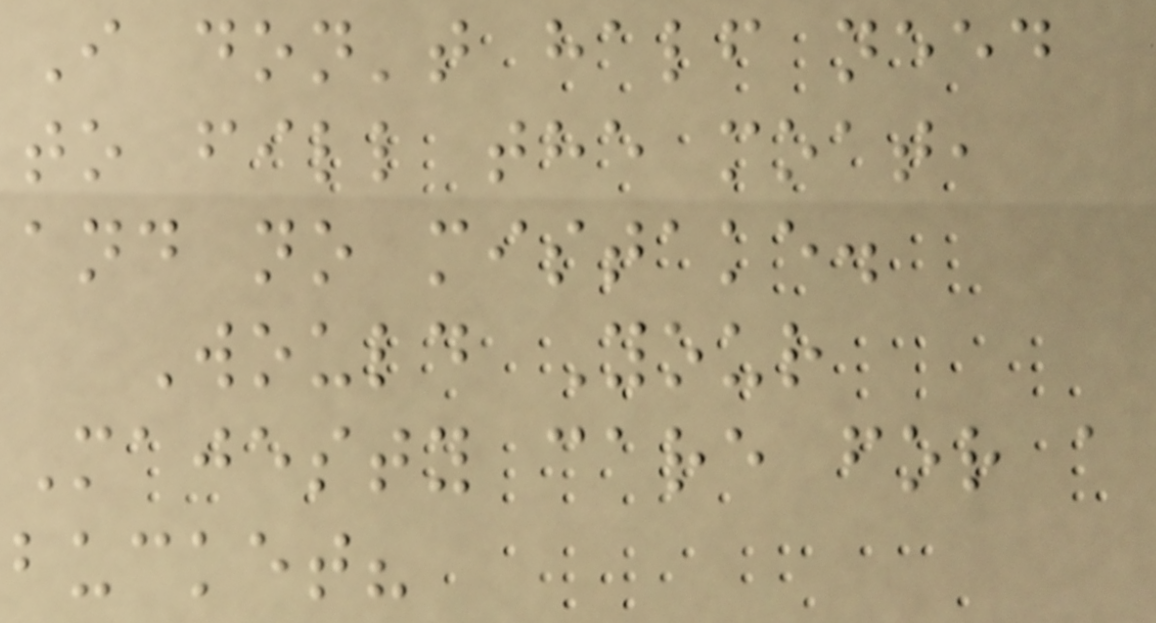I don't half need
to fill the moat,
and no mistake.
Would Your
Majesty care for a
bucket?
